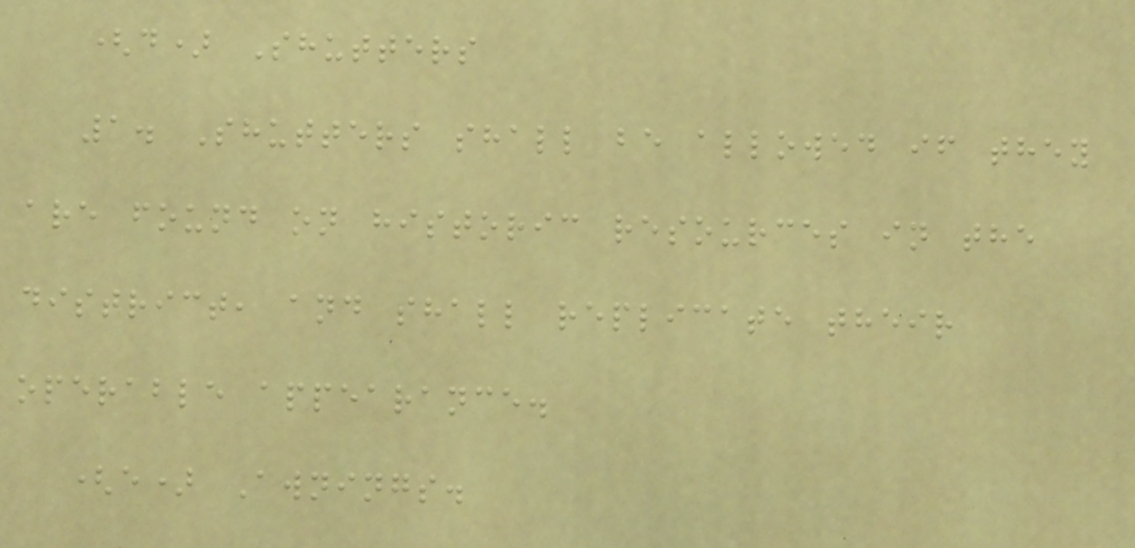(d) Shutters
1. Shutters shall be allowed if they
are found on historic resources in the
district, and shall replicate their
operable appearance.
(e) Awnings.
